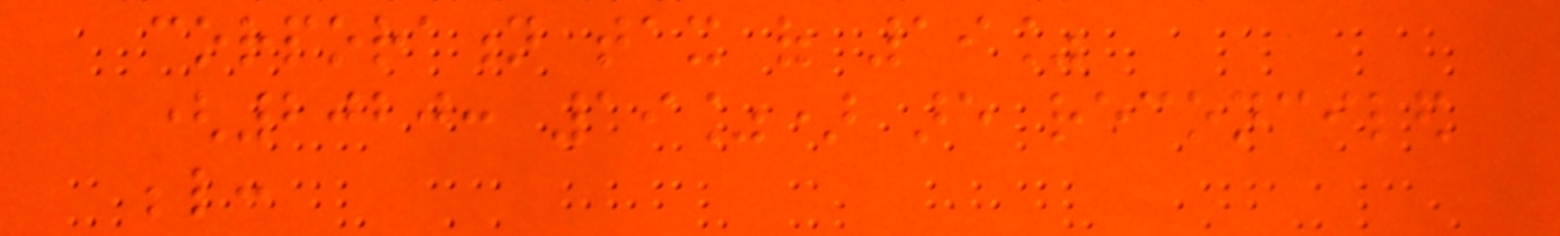corporation tax of 19%
(2020: 19%) are reconciled
below:
